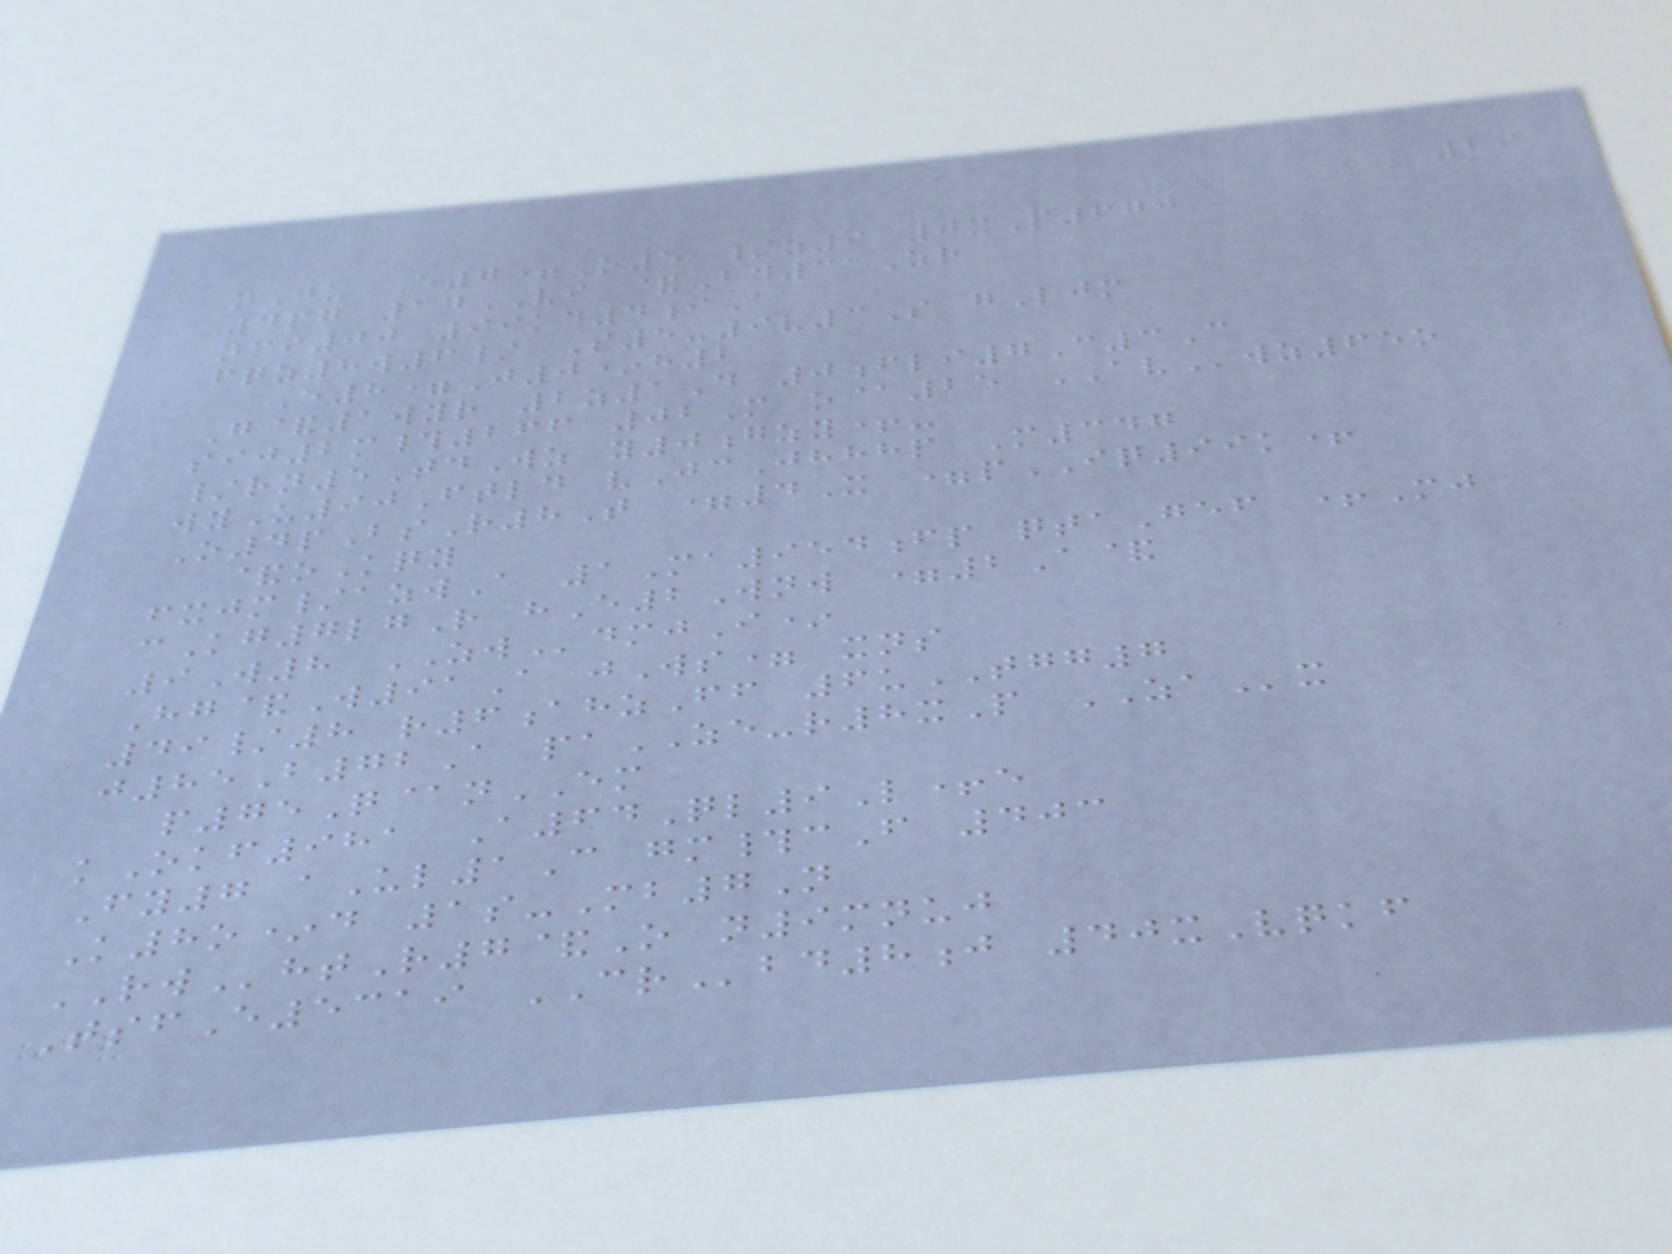29
nJu E7+O5 /z9 0xP670
4pg 14VI &Bd31Zr
nci00 99kd4iA
fqz8w6/ S5-9v3S gLjm
E8=J0*h2
G&1wyr 2z1D 0fli7C3C
sij2m#266 02M o@25 AVwz65o
/rn5TdWz y0gzy+-
wyU90Ftld vJcJhhhp M347
O4pBsR8T =4X =pIQ99k+
&oKqy
fxjm/azwA 1Ma954fp qtaGef +Mj
cKg7lgR hE2Wnw =2A&
9W8 ZWdmjI*
Hg&W91A jWs= xns
49/8 r6ahzFf 6uTGG7
j85B72A paZE-r8xP ZAx
p75Q@nEM
kOkf981 A64Ql9L+e
Fy7 aUl1C gm#cF 403
K8o*d 1s-Mb7N
RWhtR7&O n9mnuj
TsfE5319 CRbd8j 40xVqkf
